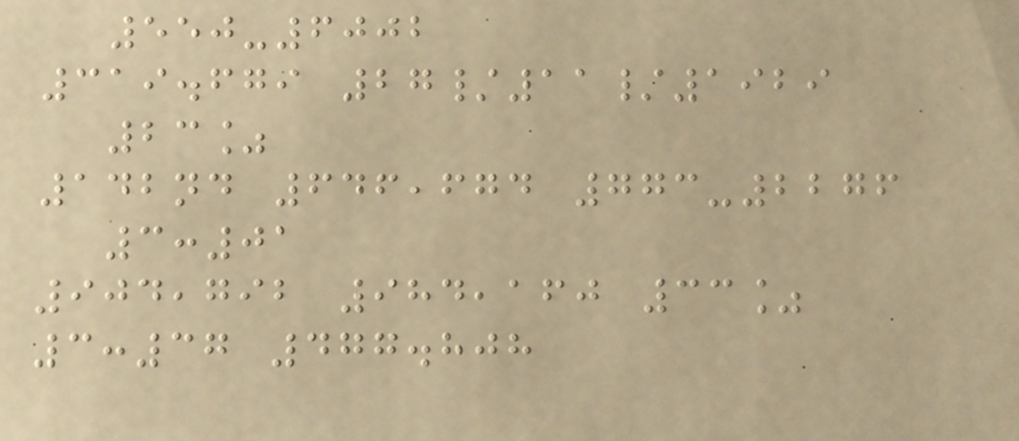550-6002
319.679 27/11/1929
23%
142nd 646,674 773-2276
3:01
904,792 984,160 33%
3:37 477.808
